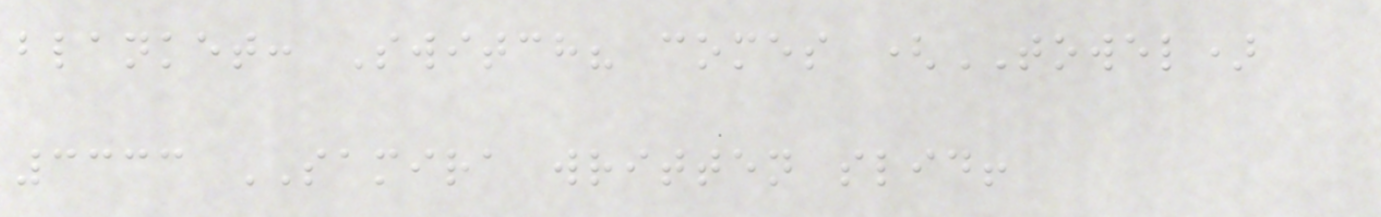blanket: Switch? comes (TOWEL)
3333 SAMIRA written slid!
